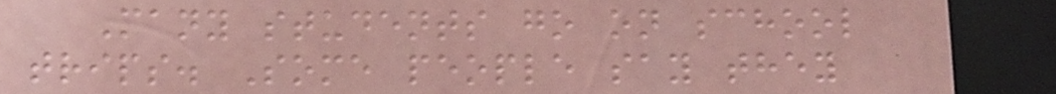Many students go on school
trips. Some people say they
